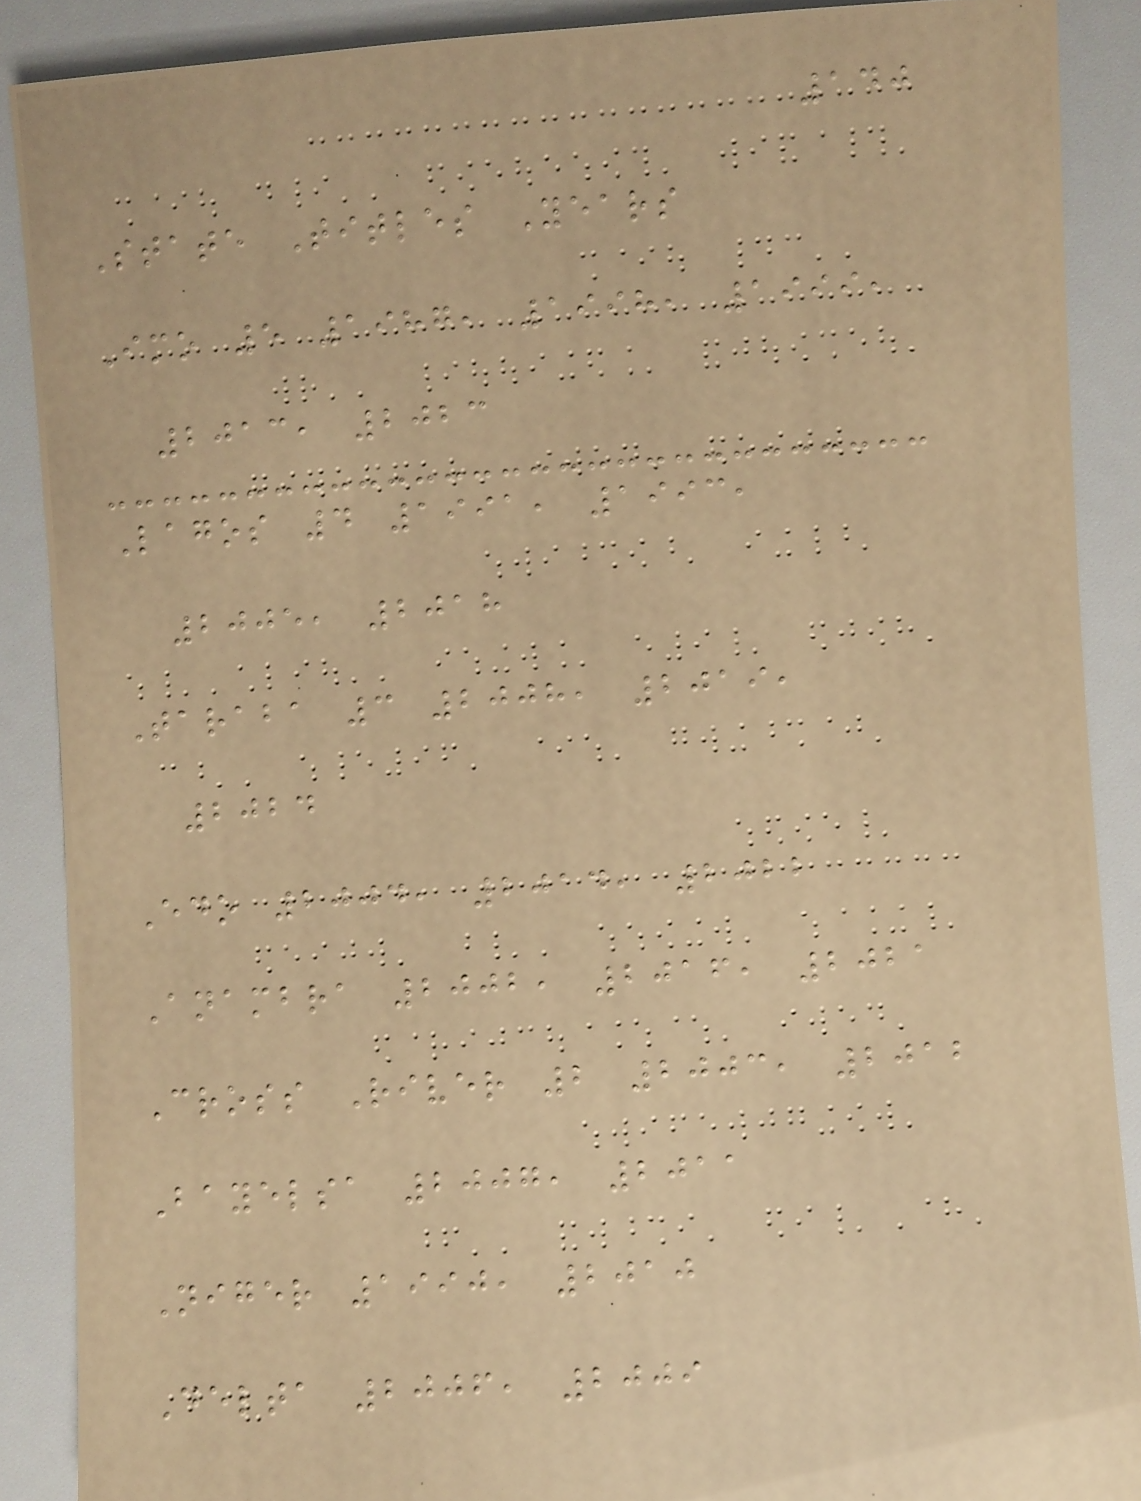140
State Titles Years
Imo 5 1987, 1998, 1999,
2013, 2023
Lagos 4 1991, 1993,
2005, 2018
Taraba 3 2008, 2019,
2024
Edo 2004, 2014, 2022
Anambra 2002, 2016, 2021
Cross River 2 2003, 2012
Bayelsa 2007, 2011
Niger 1990, 2010
Delta 2006, 2009
